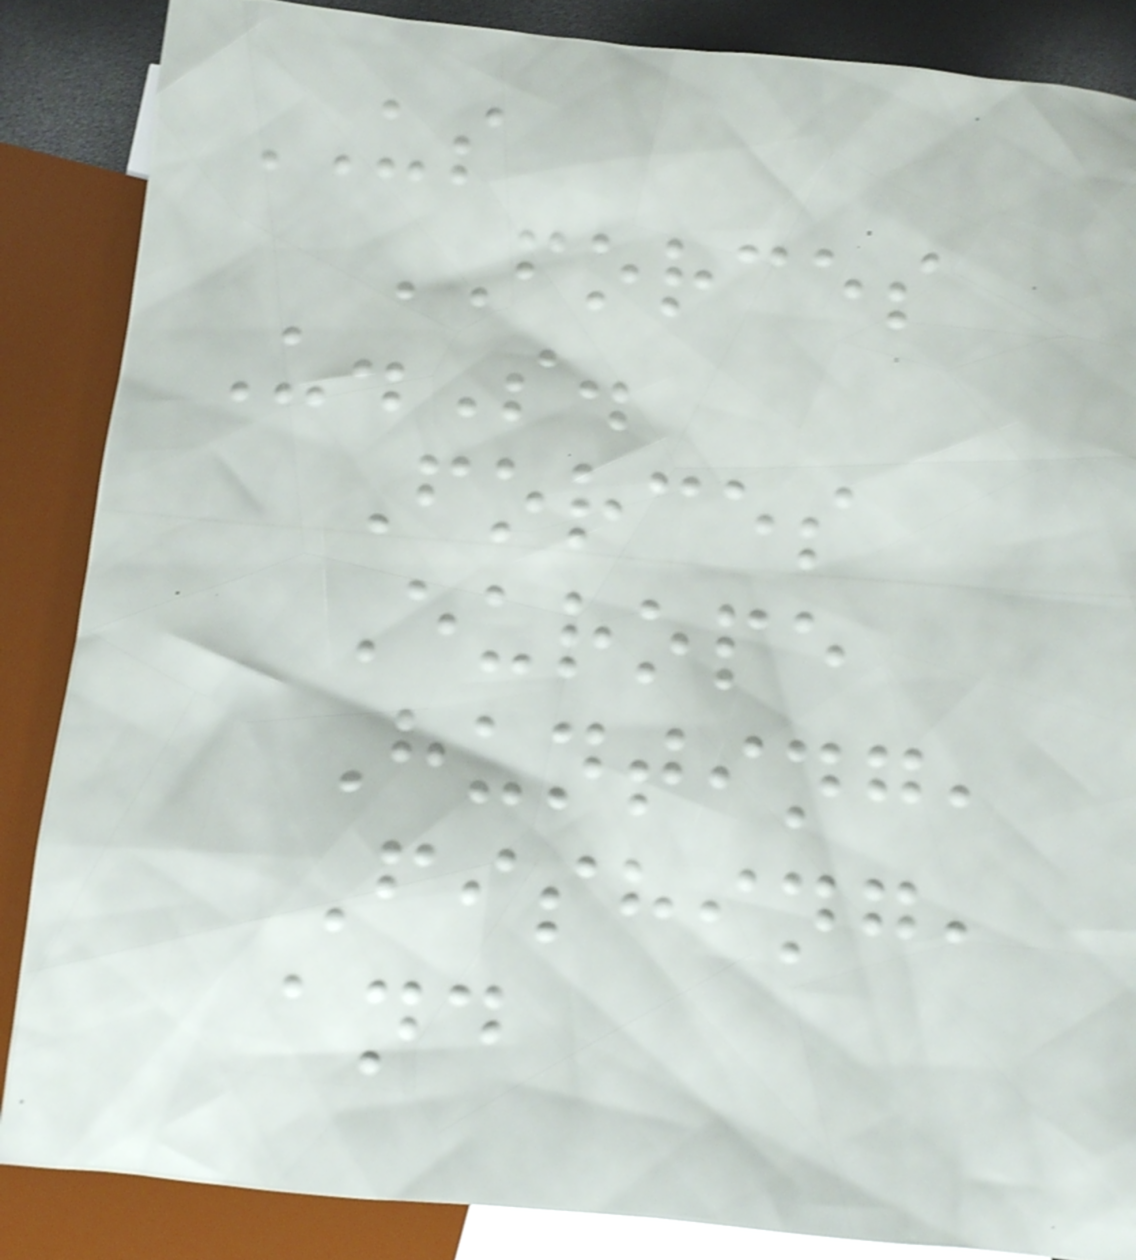US
FORCES
U.S.
Forces
Europe
Hunting,
Fishing,
and
